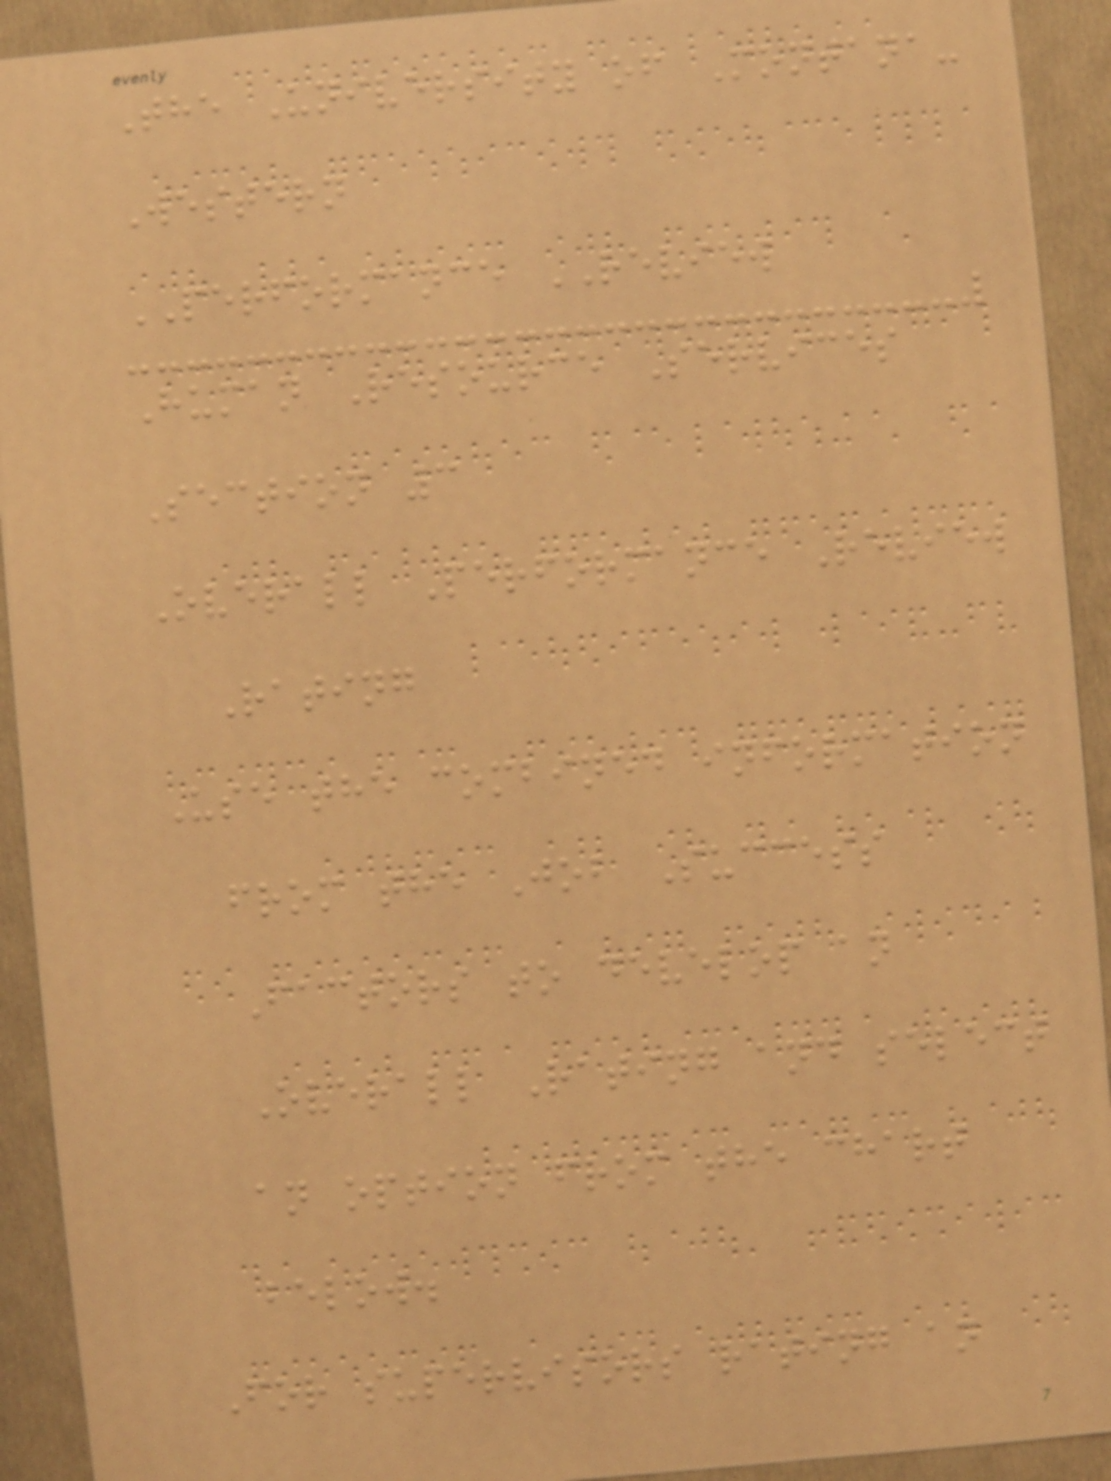The University of Montana-
Western
PERFORMANCE REVIEW
Human Resource Services
Section 3
Overall Performance Review
Rating
Use the combined information
from the Job Success
Factors to develop an
Overall Rating and select
an option from the chart
below.
For supervisors rating an
